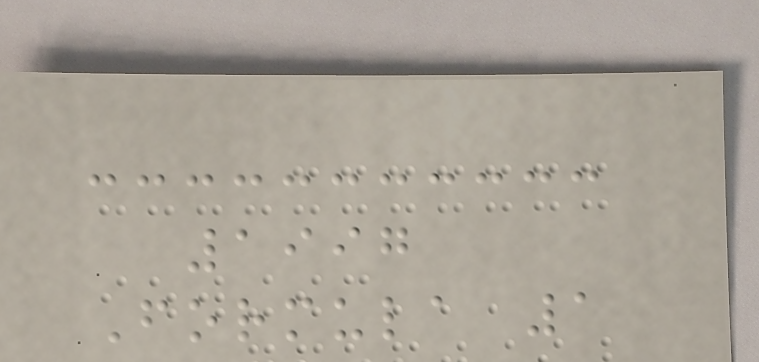1997
Formula 1
